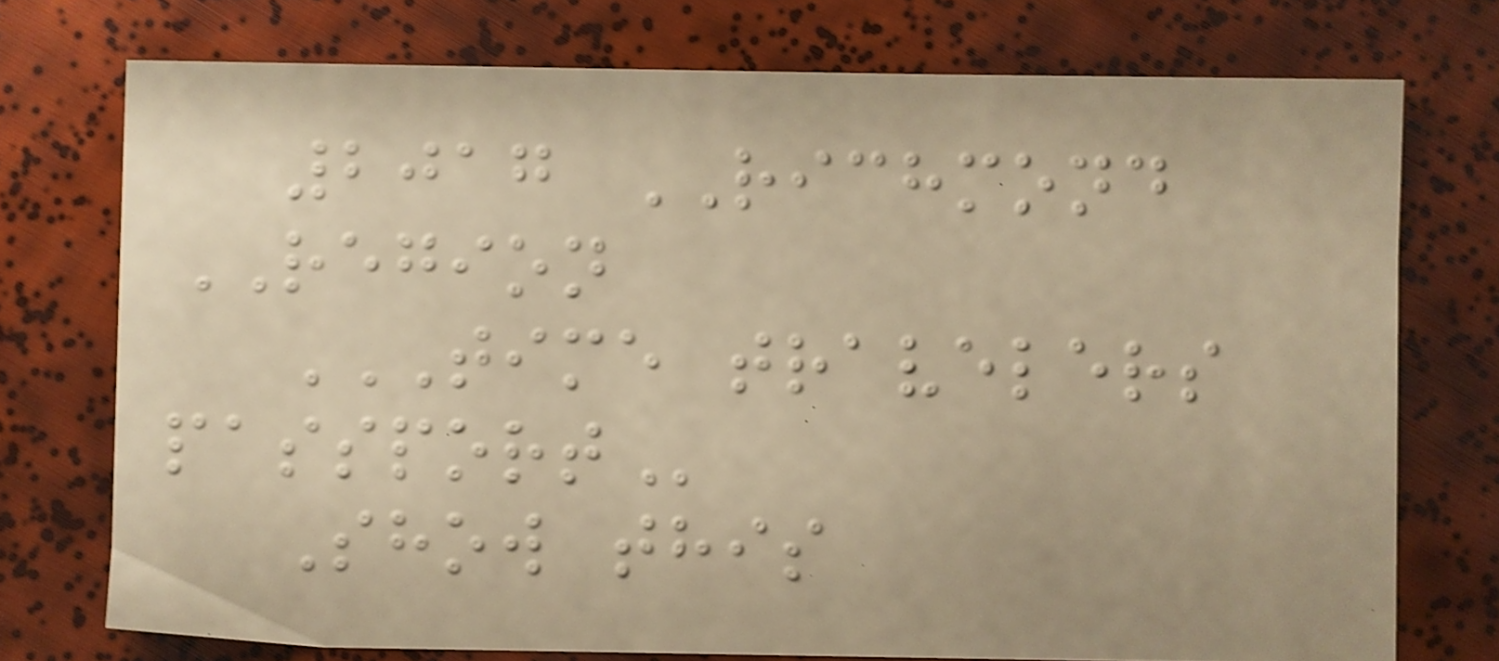2017 RICHMOND
REGION
TIME TRAVELERS
PASSPORT
Show this
